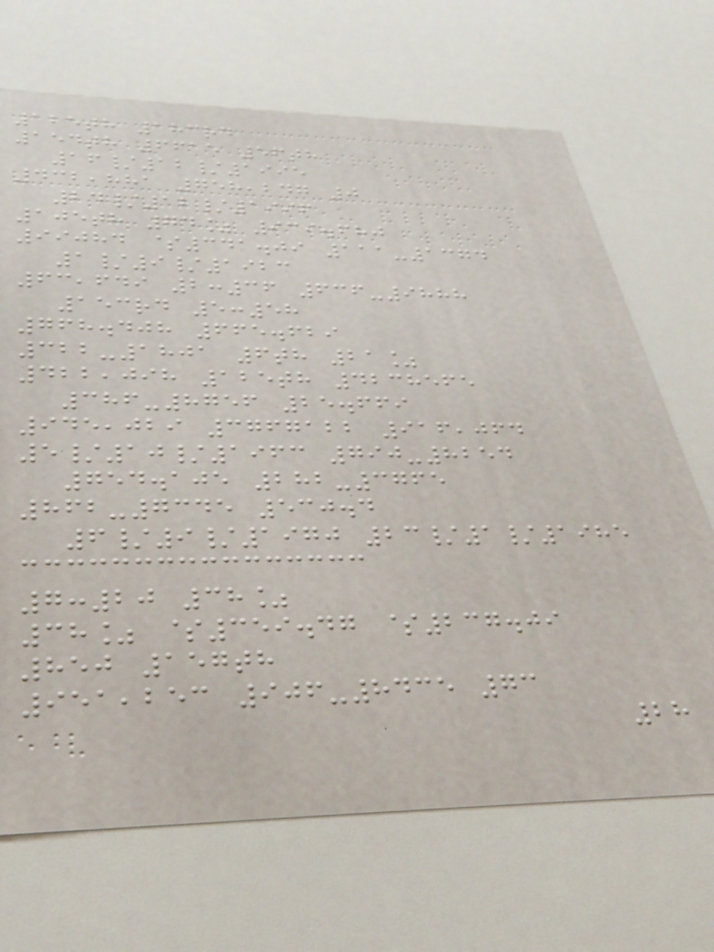125th 183rd
154th 6615 56th
16/12/1995
432,881 758,247 0
24/12/1996
105th 74% 939.680
99084 $341.09 111-1374
1/9/1923
63,649 2:36 636-9888
153rd 5:58
768.408 665.629
322-1801 6th 21%
422,098 125th 4238565
386-8756 25.669
945,029 3767122 916,064
5/10/1963 790-8254
754.105 282-3765
862-7345 530.4
6/9/1970 23/1/1985
7:20 38%
38% $359.47 $237.09
850 157th
951,253 906-8435 73
28
